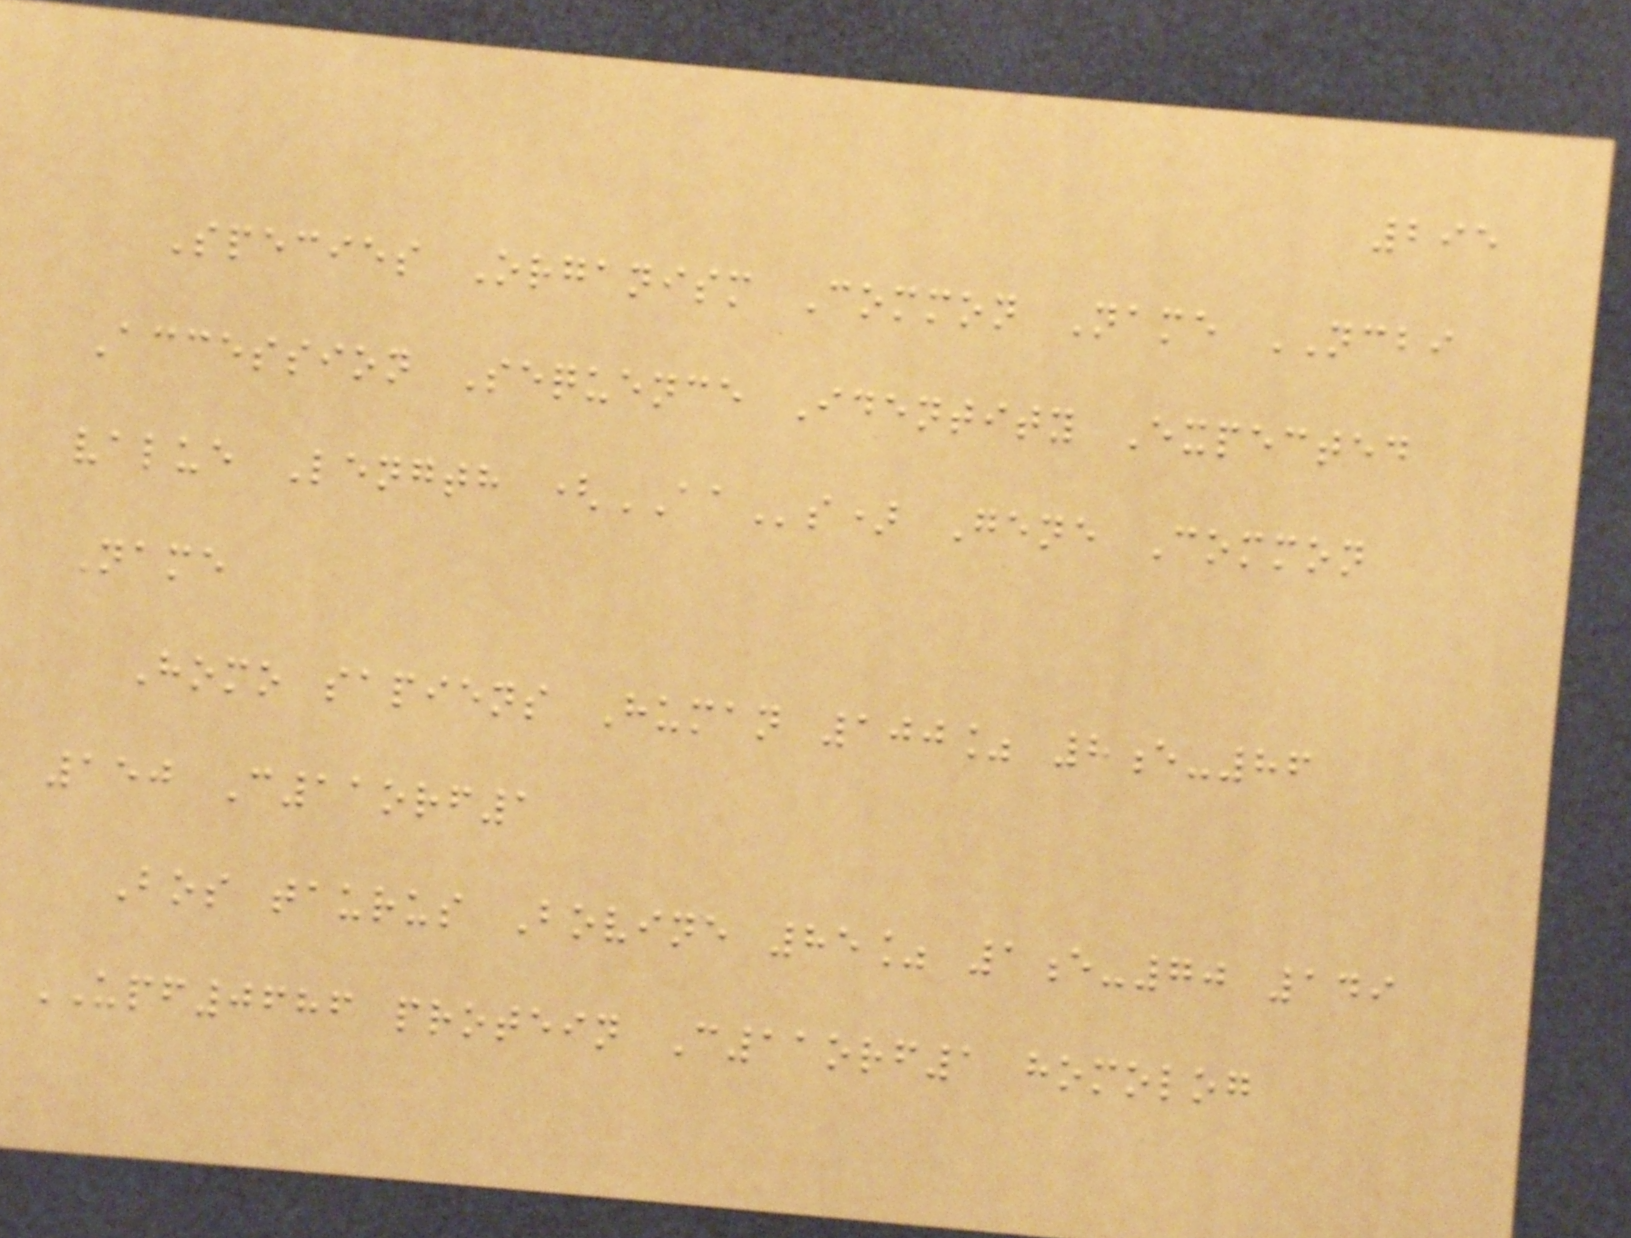295
Species Organism Common Name NCBI
Accession Sequence Identity Expected
value Length (AAs) Gene Common
Name
Homo sapiens Human 100% 8e-86
150 C11orf1
Bos taurus Bovine 85% 1e-70 149
UPF0686 protein C11orf1 homolog
